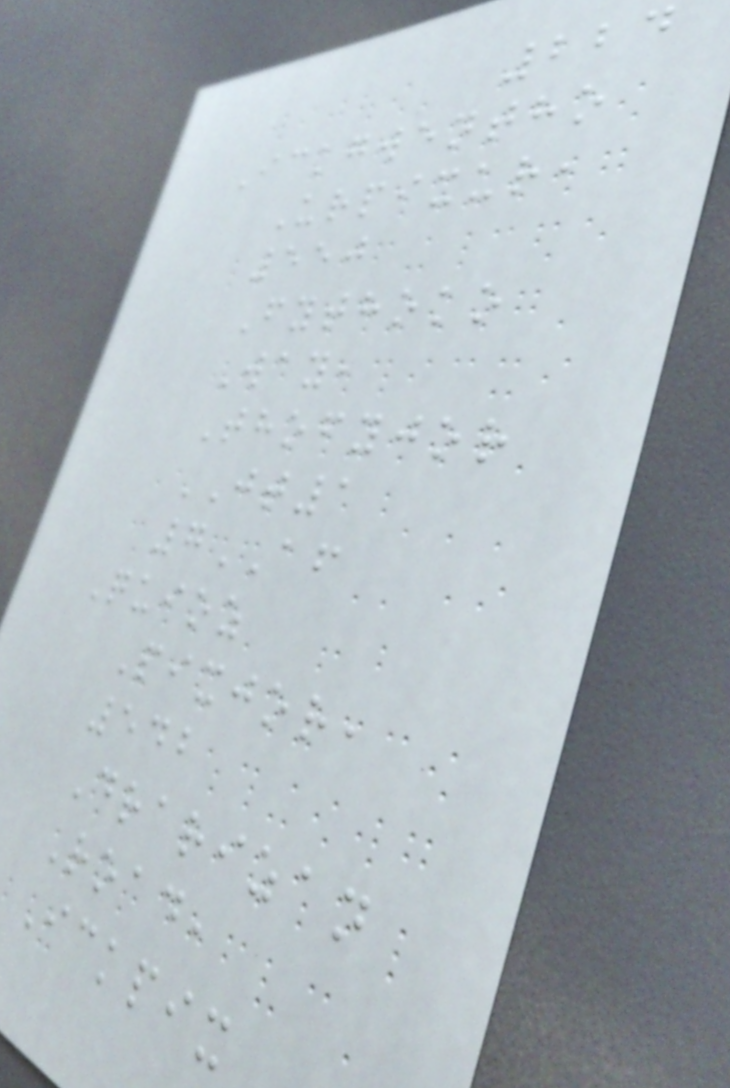224
Ickgwentho
Urpixur,
550
Fythoko
Way,
Thofyjor
JT1
7AF
Quioz
Pixjor,
542
Drarizan
Road,
Ickpix
